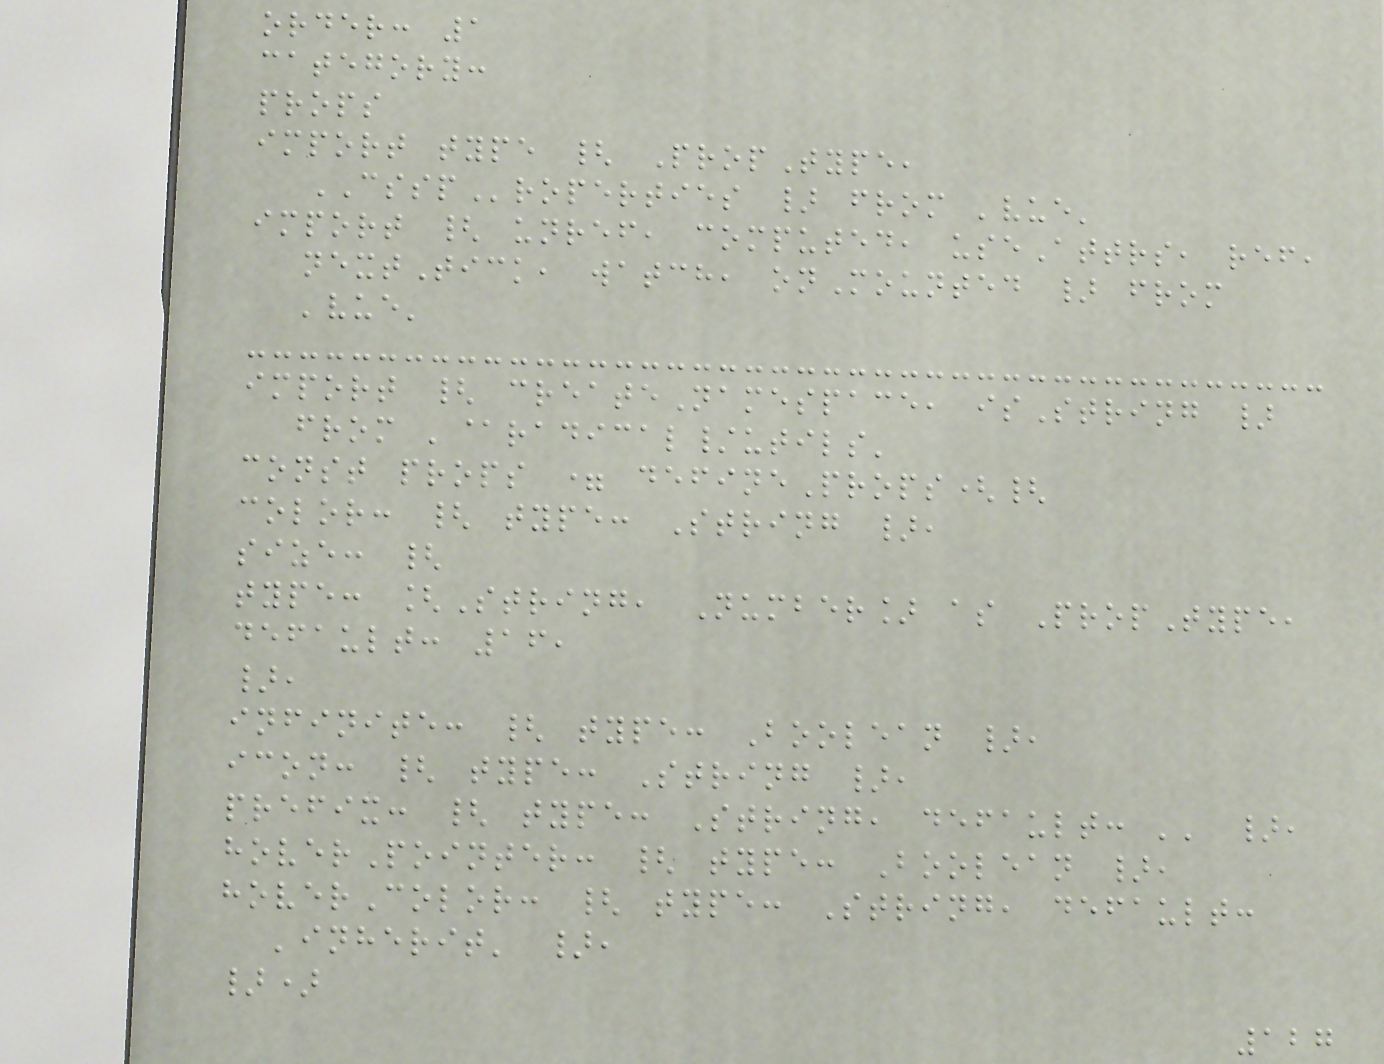order: 1
category:
props
import type { PropType,
CSSProperties } from 'vue'
import { unref, computed, useAttrs, ref,
nextTick, watch, onMounted } from
'vue'
import { createNamespace, isString }
from '@radical/utils'
const props = defineProps({
color: { type: String },
size: {
type: [String, Number] as PropType,
default: 16,
},
infinite: { type: Boolean },
icon: { type: String },
prefix: { type: String, default: '' },
hoverPointer: { type: Boolean },
hoverColor: { type: String, default:
'inherit' },
})
127
